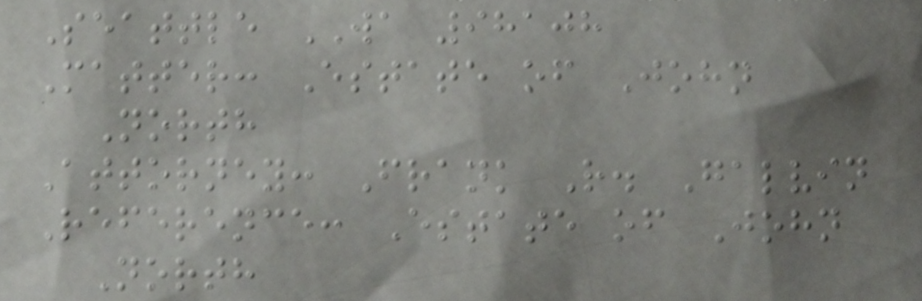Seattle WA 98108
Matter: Estate of John
North
Attorney: Frank R. Galvin
Reference: Estate of John
North
